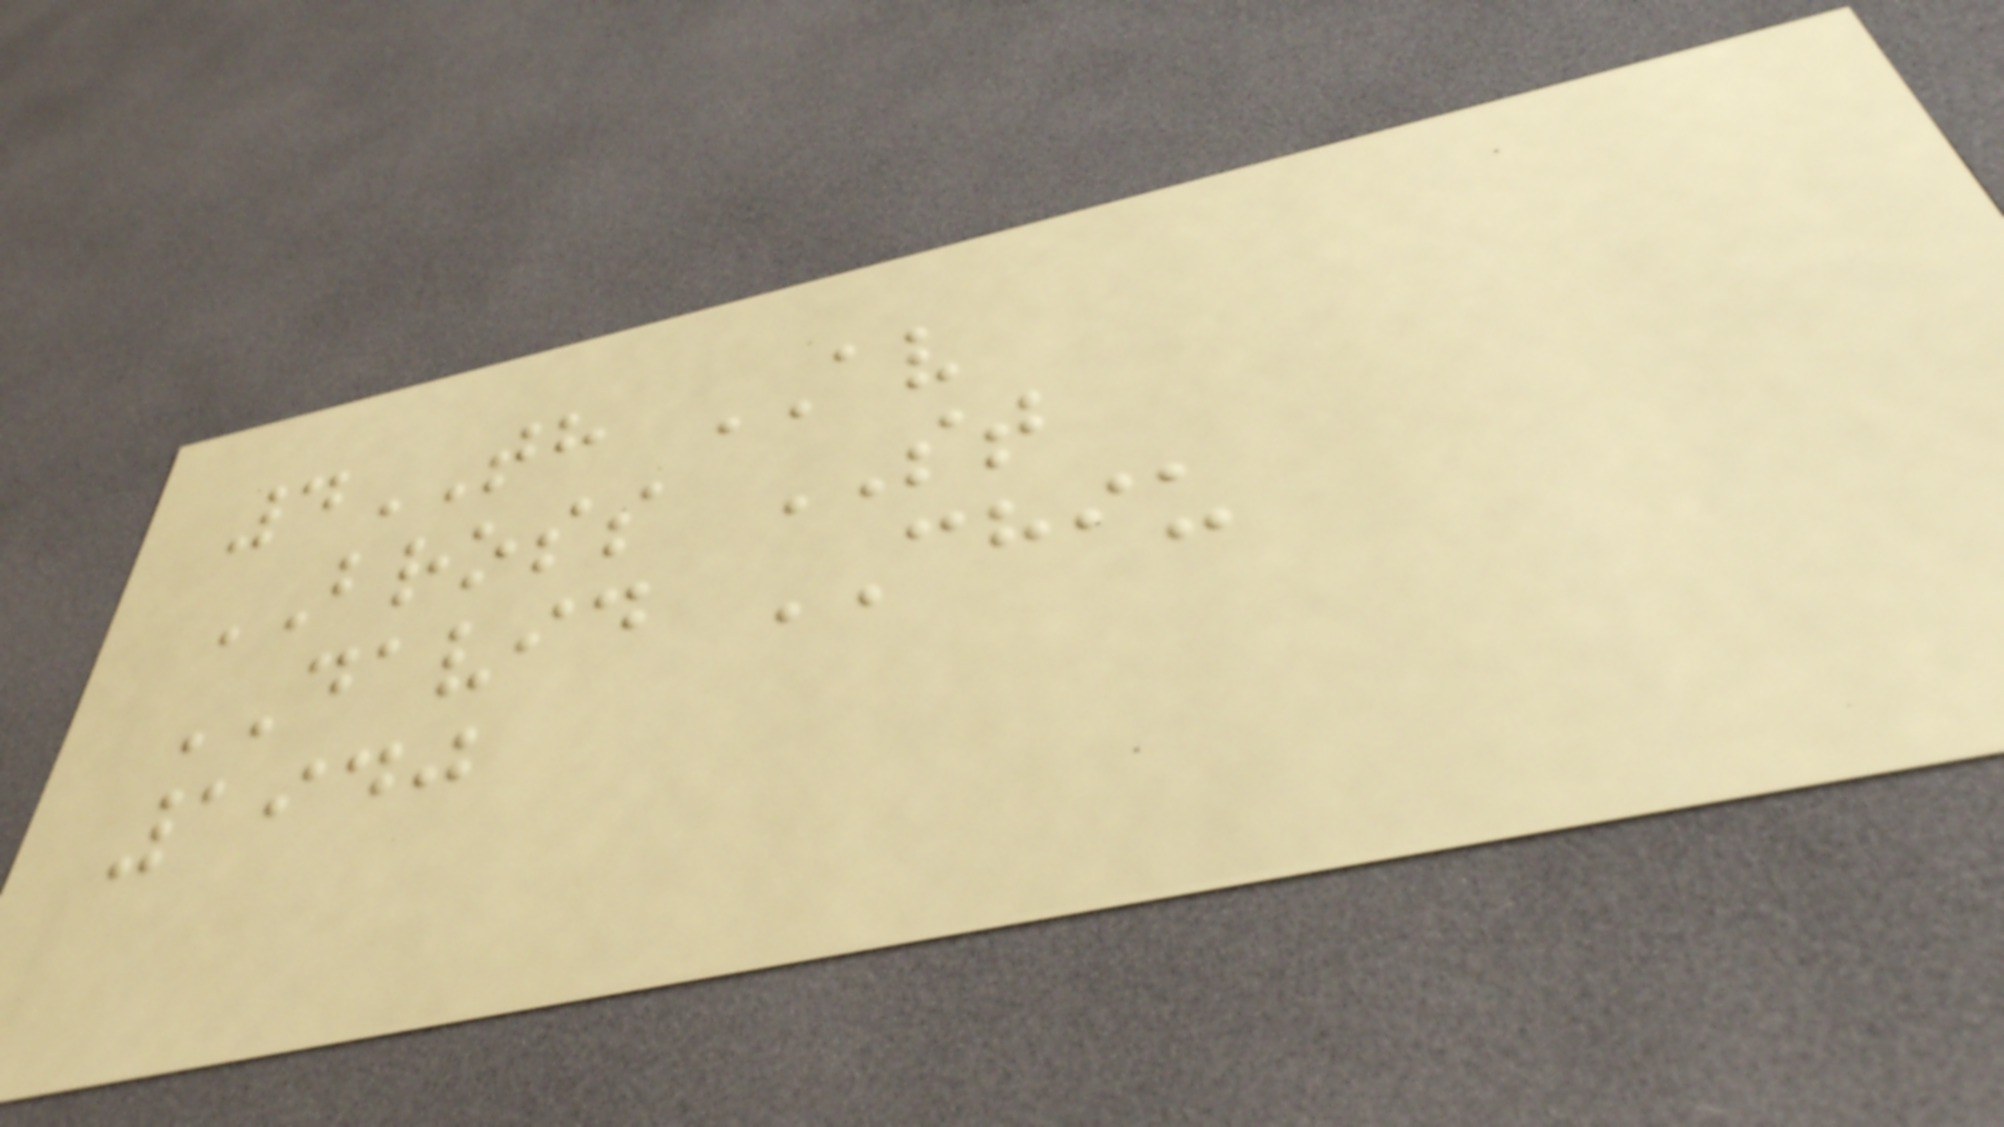4TH AV
BROSS ST
DAVID CHIU
1940
